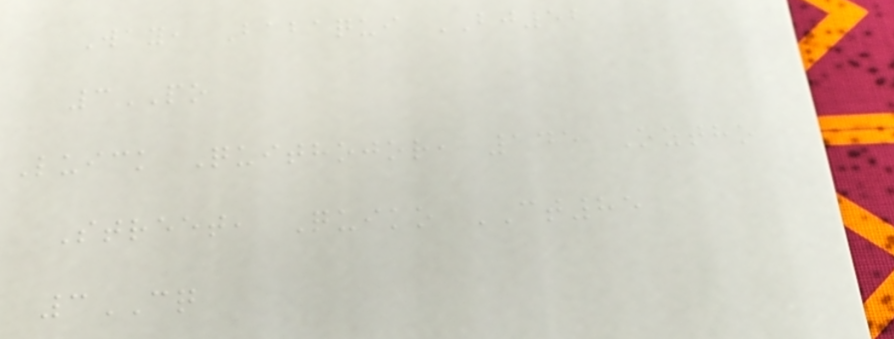Way, Babaqui BJ52
3PO
Luick Quithojor, 145 Oztho
Street, Quiko CT85
3CQ
